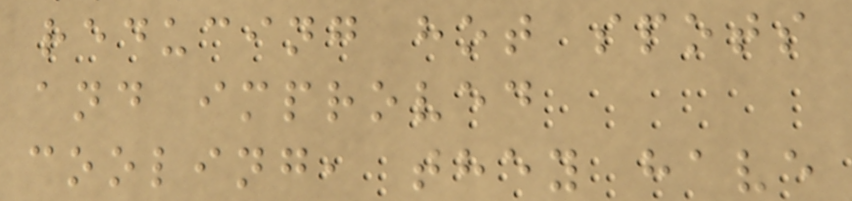reducing hot spots
and improved
cooling, they have
